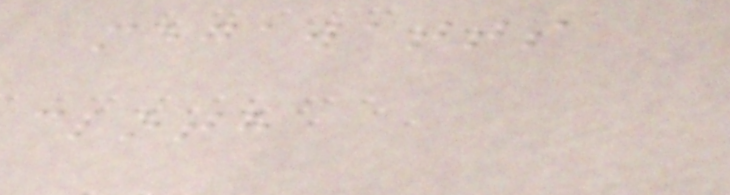megawatts
cloth
